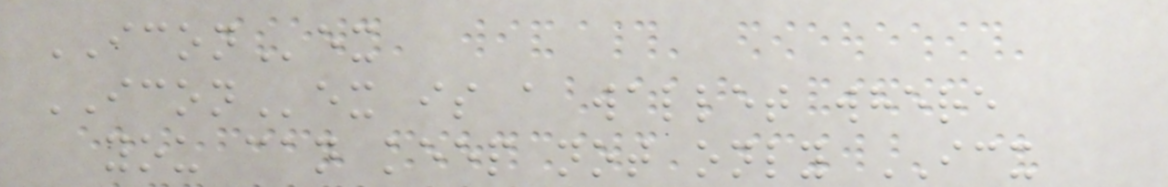ICONex
ICONex is a wallet where
you can keep not only ICX
